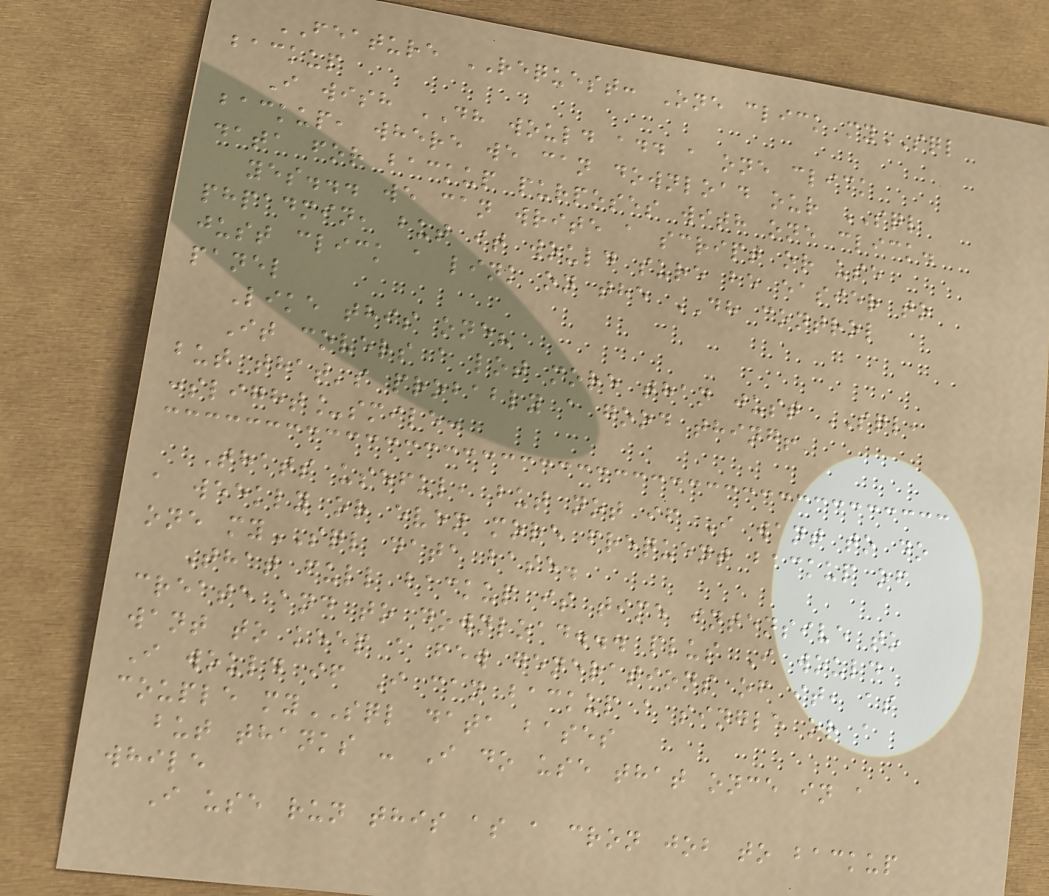FEATURE REQUEST: One click mySQL
backup
I wish DH would add a one click
backup, where we can download our SQL
data for backup purposes with one click.
yes... we can write a script or use
phpadmin, but it would sure be easier to
just click a link on the DH control
panel
Like this one?
It covers a lot more than just SQL,
but that's probably a good thing!
:slight_smile:
Thats useful, but not if I want to do
a weekly or even more frequent backup of
one mySQL data base.
That full backup is time intensive to
create and to download... plus I would
want to keep a few generations of it, as
I would if I can backup a single or a
couple mySQL data bases
but thanks - I do use that once in a
while
I use run this as a cron job to backup
